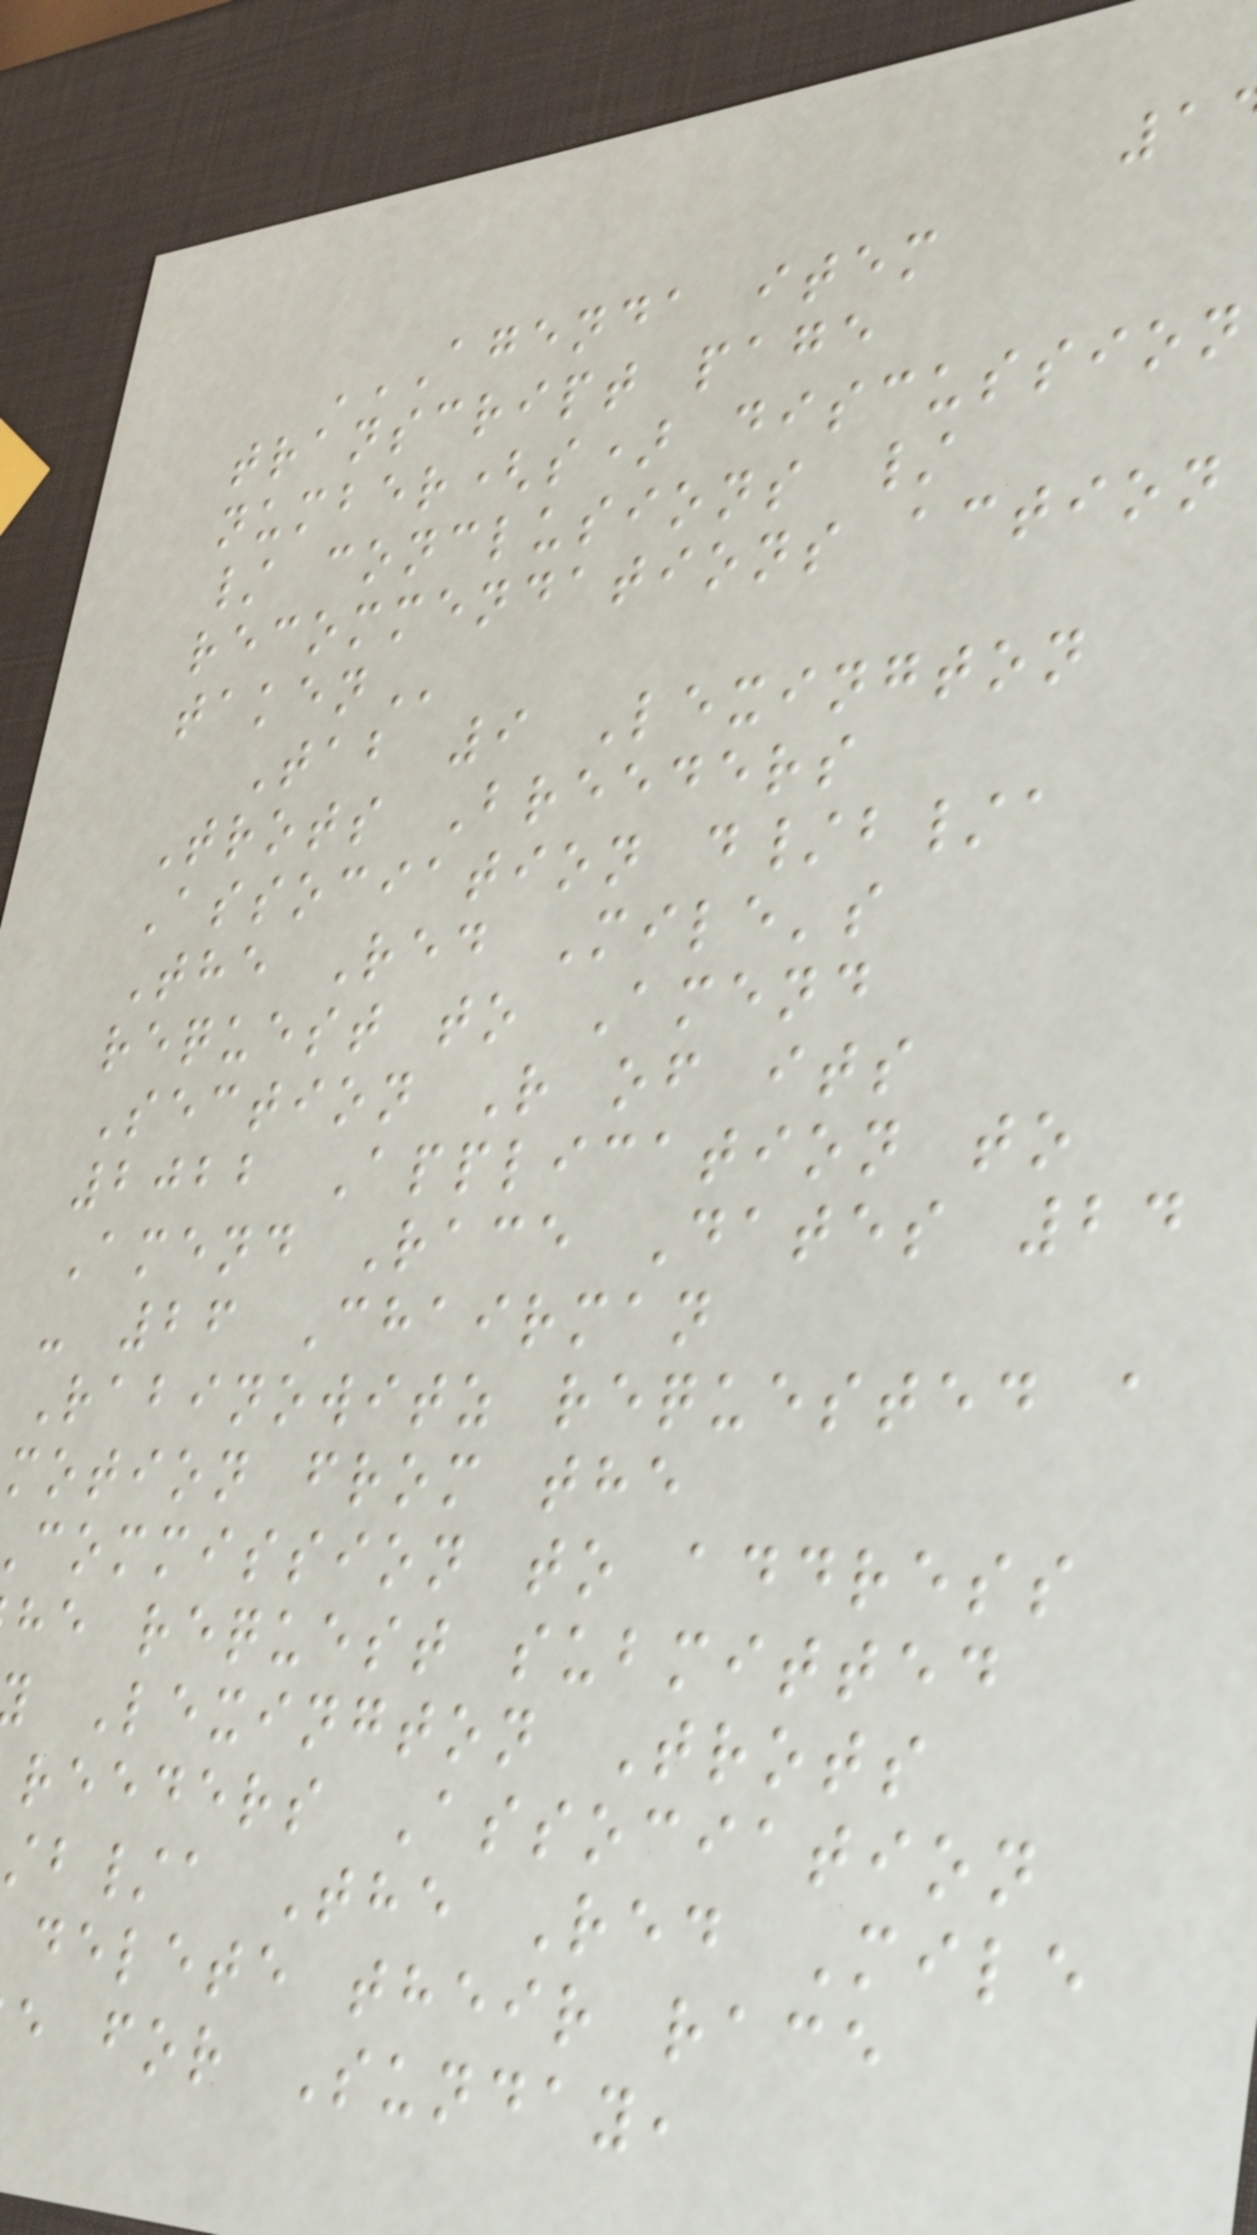AGENDA ITEM
transcript page
number(s) discussion
/ conclusions /
recommendations action
Tab 9 Lexington
Trots Breeders
Association d/b/a
The Red Mile's
request to Amend
Section R of its
2022 Application to
Amend Race Dates 24
- 26 Chairman
Rabinowitz requested a
motion from the
commission to address
he request submitted
Lexington Trots
reeders Association
b/a The Red Mile
delete their race
e for Sunday,
